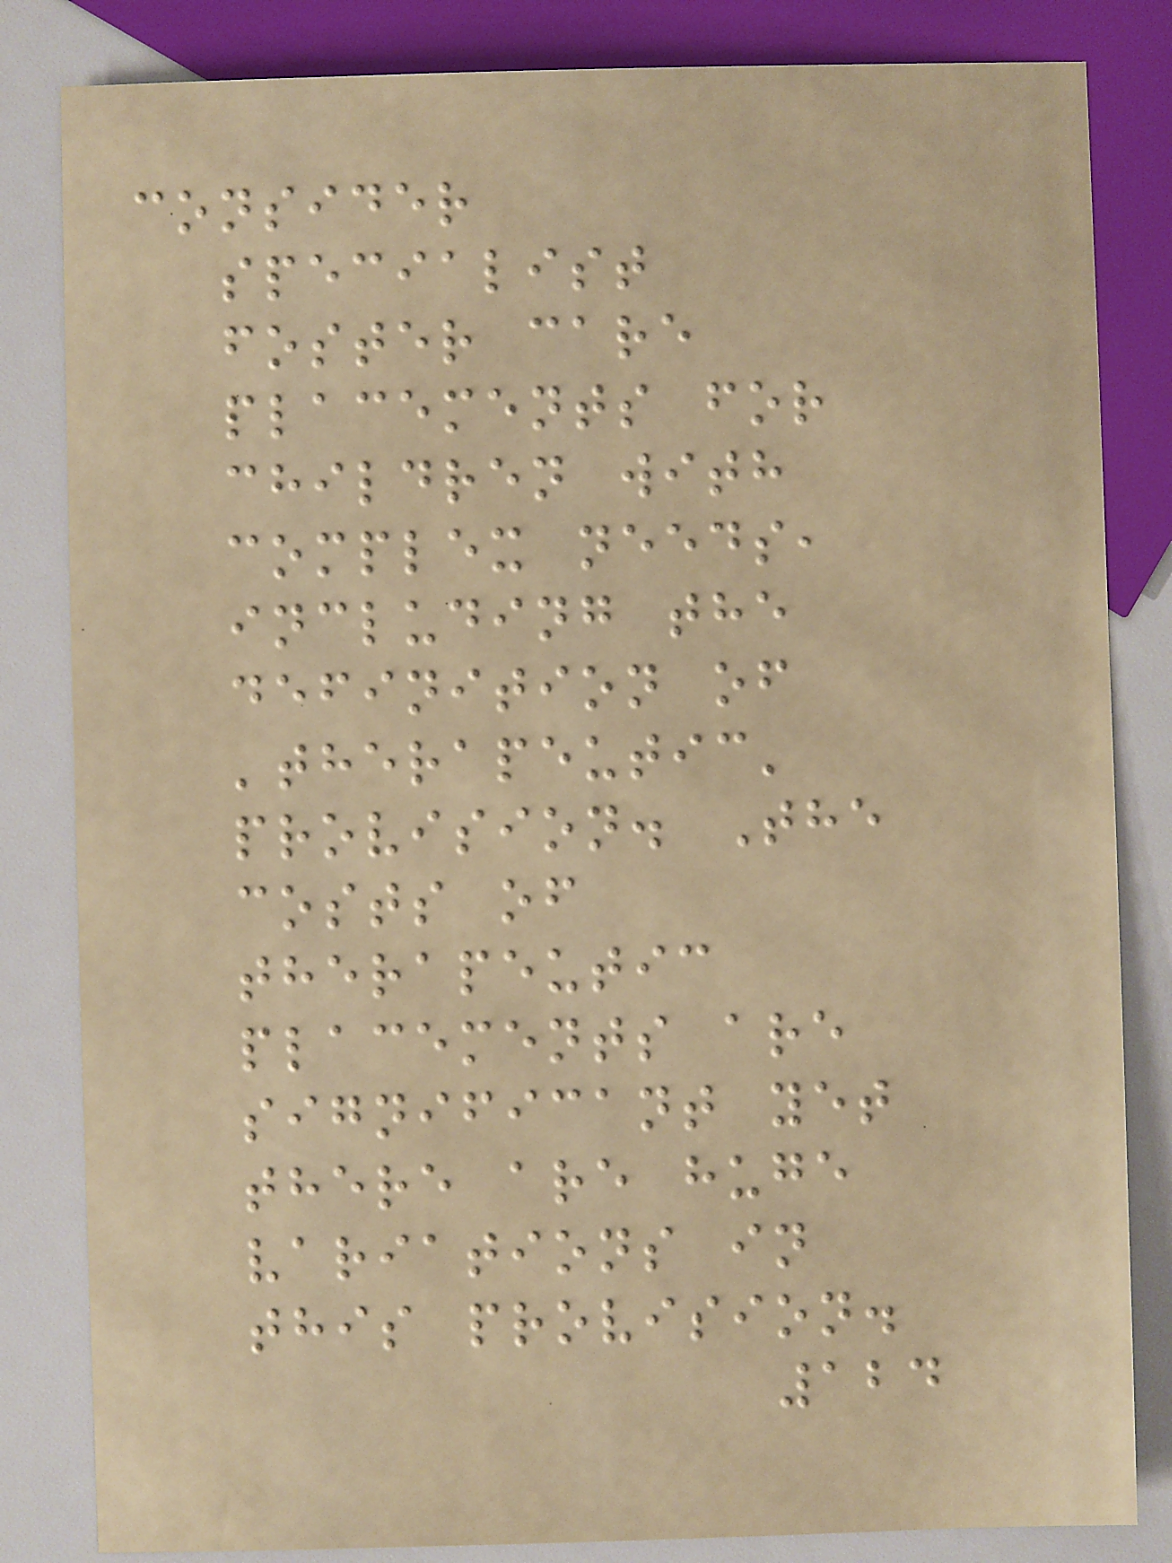consider
specialist
foster care
placements for
children with
complex needs,
including the
definition of
'therapeutic'
provision. The
costs of
therapeutic
placements are
significant yet
there are huge
variations in
this provision.
124
